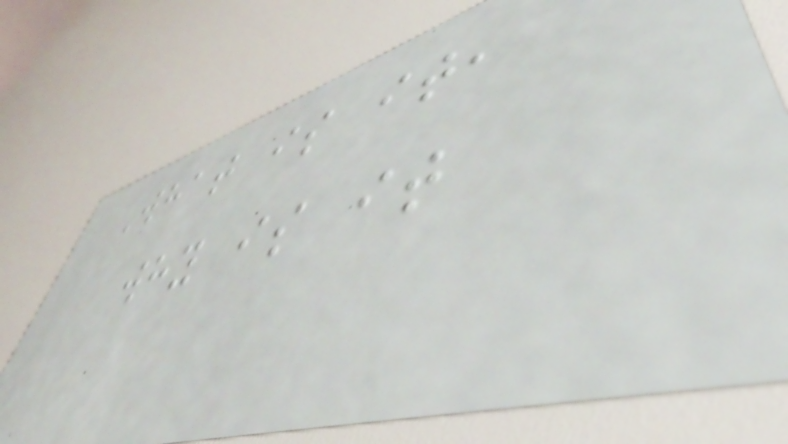What is it,
why is it
